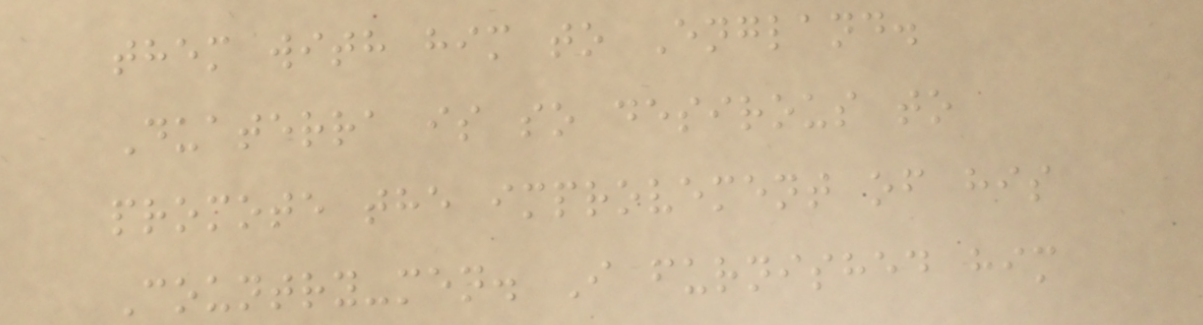them with him to England.
Duaterra is so desirous to
promote the improvement of his
Country-men. I furnished him
